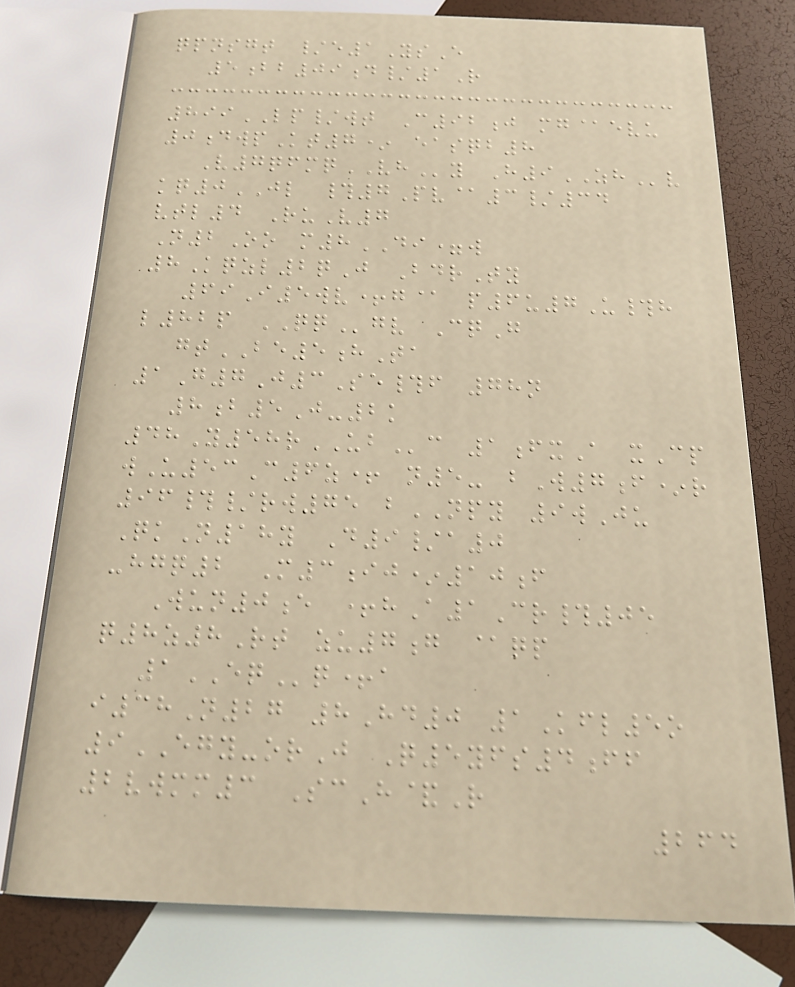qpnsgt /e1YsE
5bb09d/1R
899LP/wt C92j mg@evu
0dwpKt7* easqb8
V7qfmqVHy H9ZHv
kq0JL #7Pv@3/34
vtl4 RuV7
N2Oo m8DI=w
8Kqzl2qJ BdrTy
69I5wv+g@ p6u7U#h
l82p QQgv CqG
gtBE5hTa
1G7J3Se#f 78n
8b5J-2k
48Y58rUBc 1fxA xCp
wU53C6z+ n5- bW7f*r
96#/rw75 bNPY 9wJu
QkN18y D9/a0
-hgq2 M3ij*10f
Wun0e +hA1Cr#05
q8z8Rt zu7g @qp
1EQq+a
i38N27 8Hd0 1Kfl5o
9EGY-orJ Q5yfs4ff
2vwmm3 ScH&R
264
